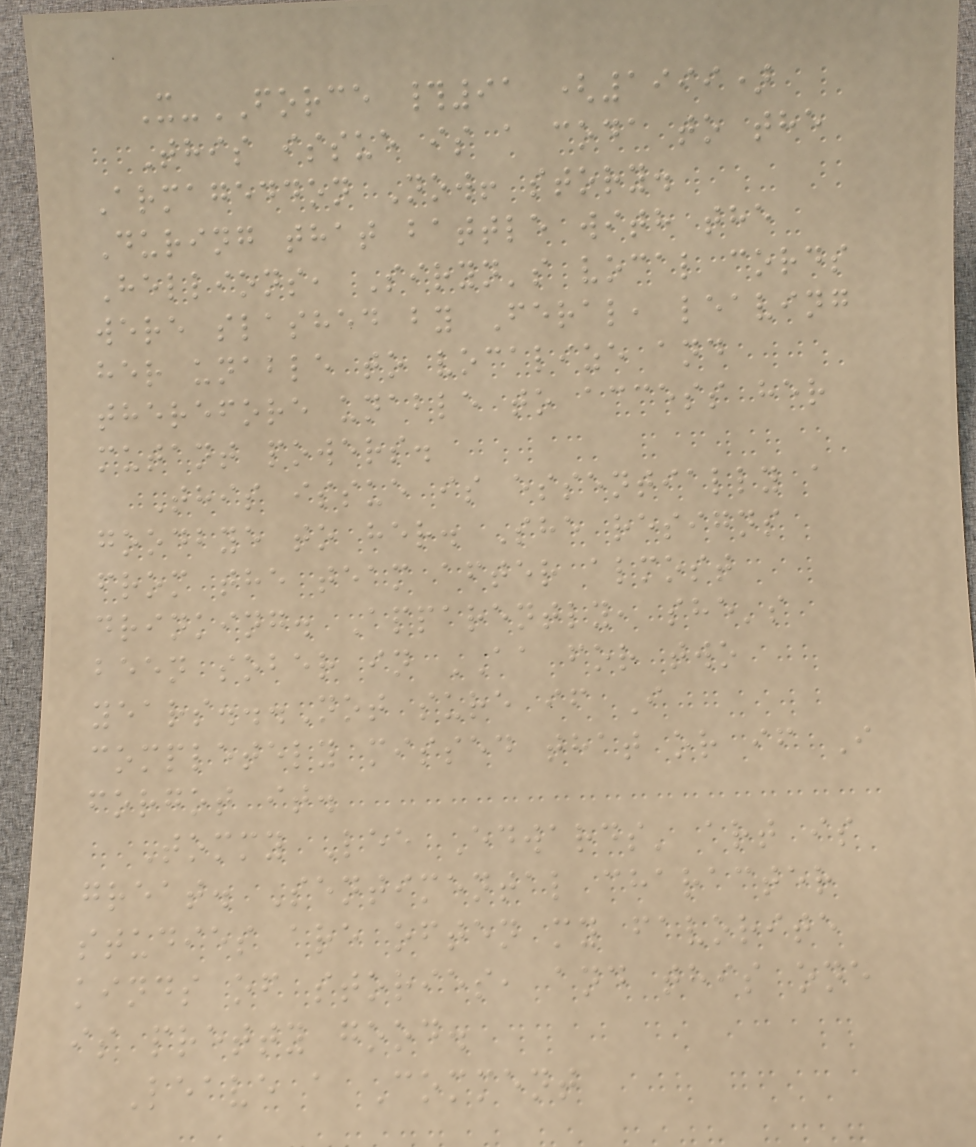X-FORCE #91 (1999)
This issue is a coda to the
Armageddon Now! story.
During that battle with the
Hellions, Siryn's vocal cords
were slashed by Feral, leaving
her unable to vocalize and
therefore unable to access her
mutant powers.
This issue is essentially a
goodbye to her. She resigns
from the team after almost
drinking. Apparently, she's
been sober in AA for two
years...Not sure if I
completely missed that or if I
forgot it.
Tommy Lee Edwards' art is
great. Sentimental character
studies are often my favorite
kinds of stories, and this one
is pretty good.
Leave a Comment
